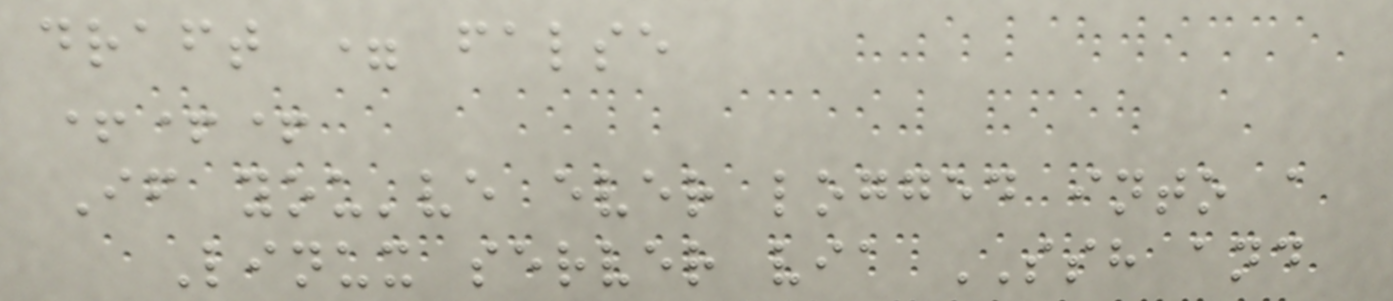draft = false
+++
If you've ever logged into a
Linux server via SSH and
